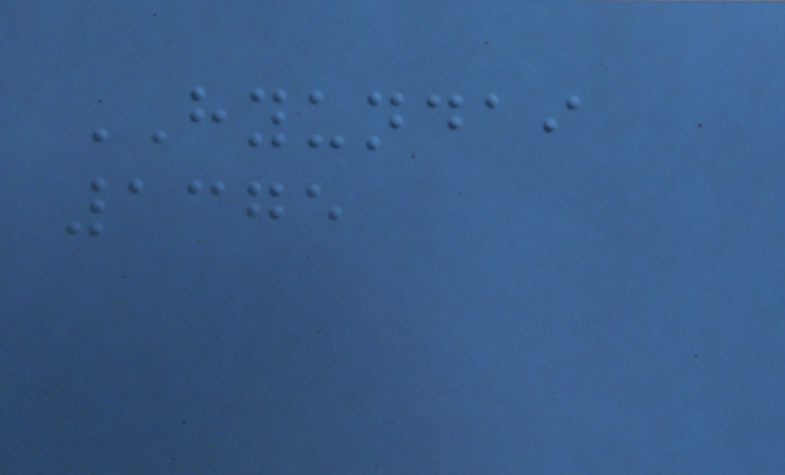HYUNDAI
1375
